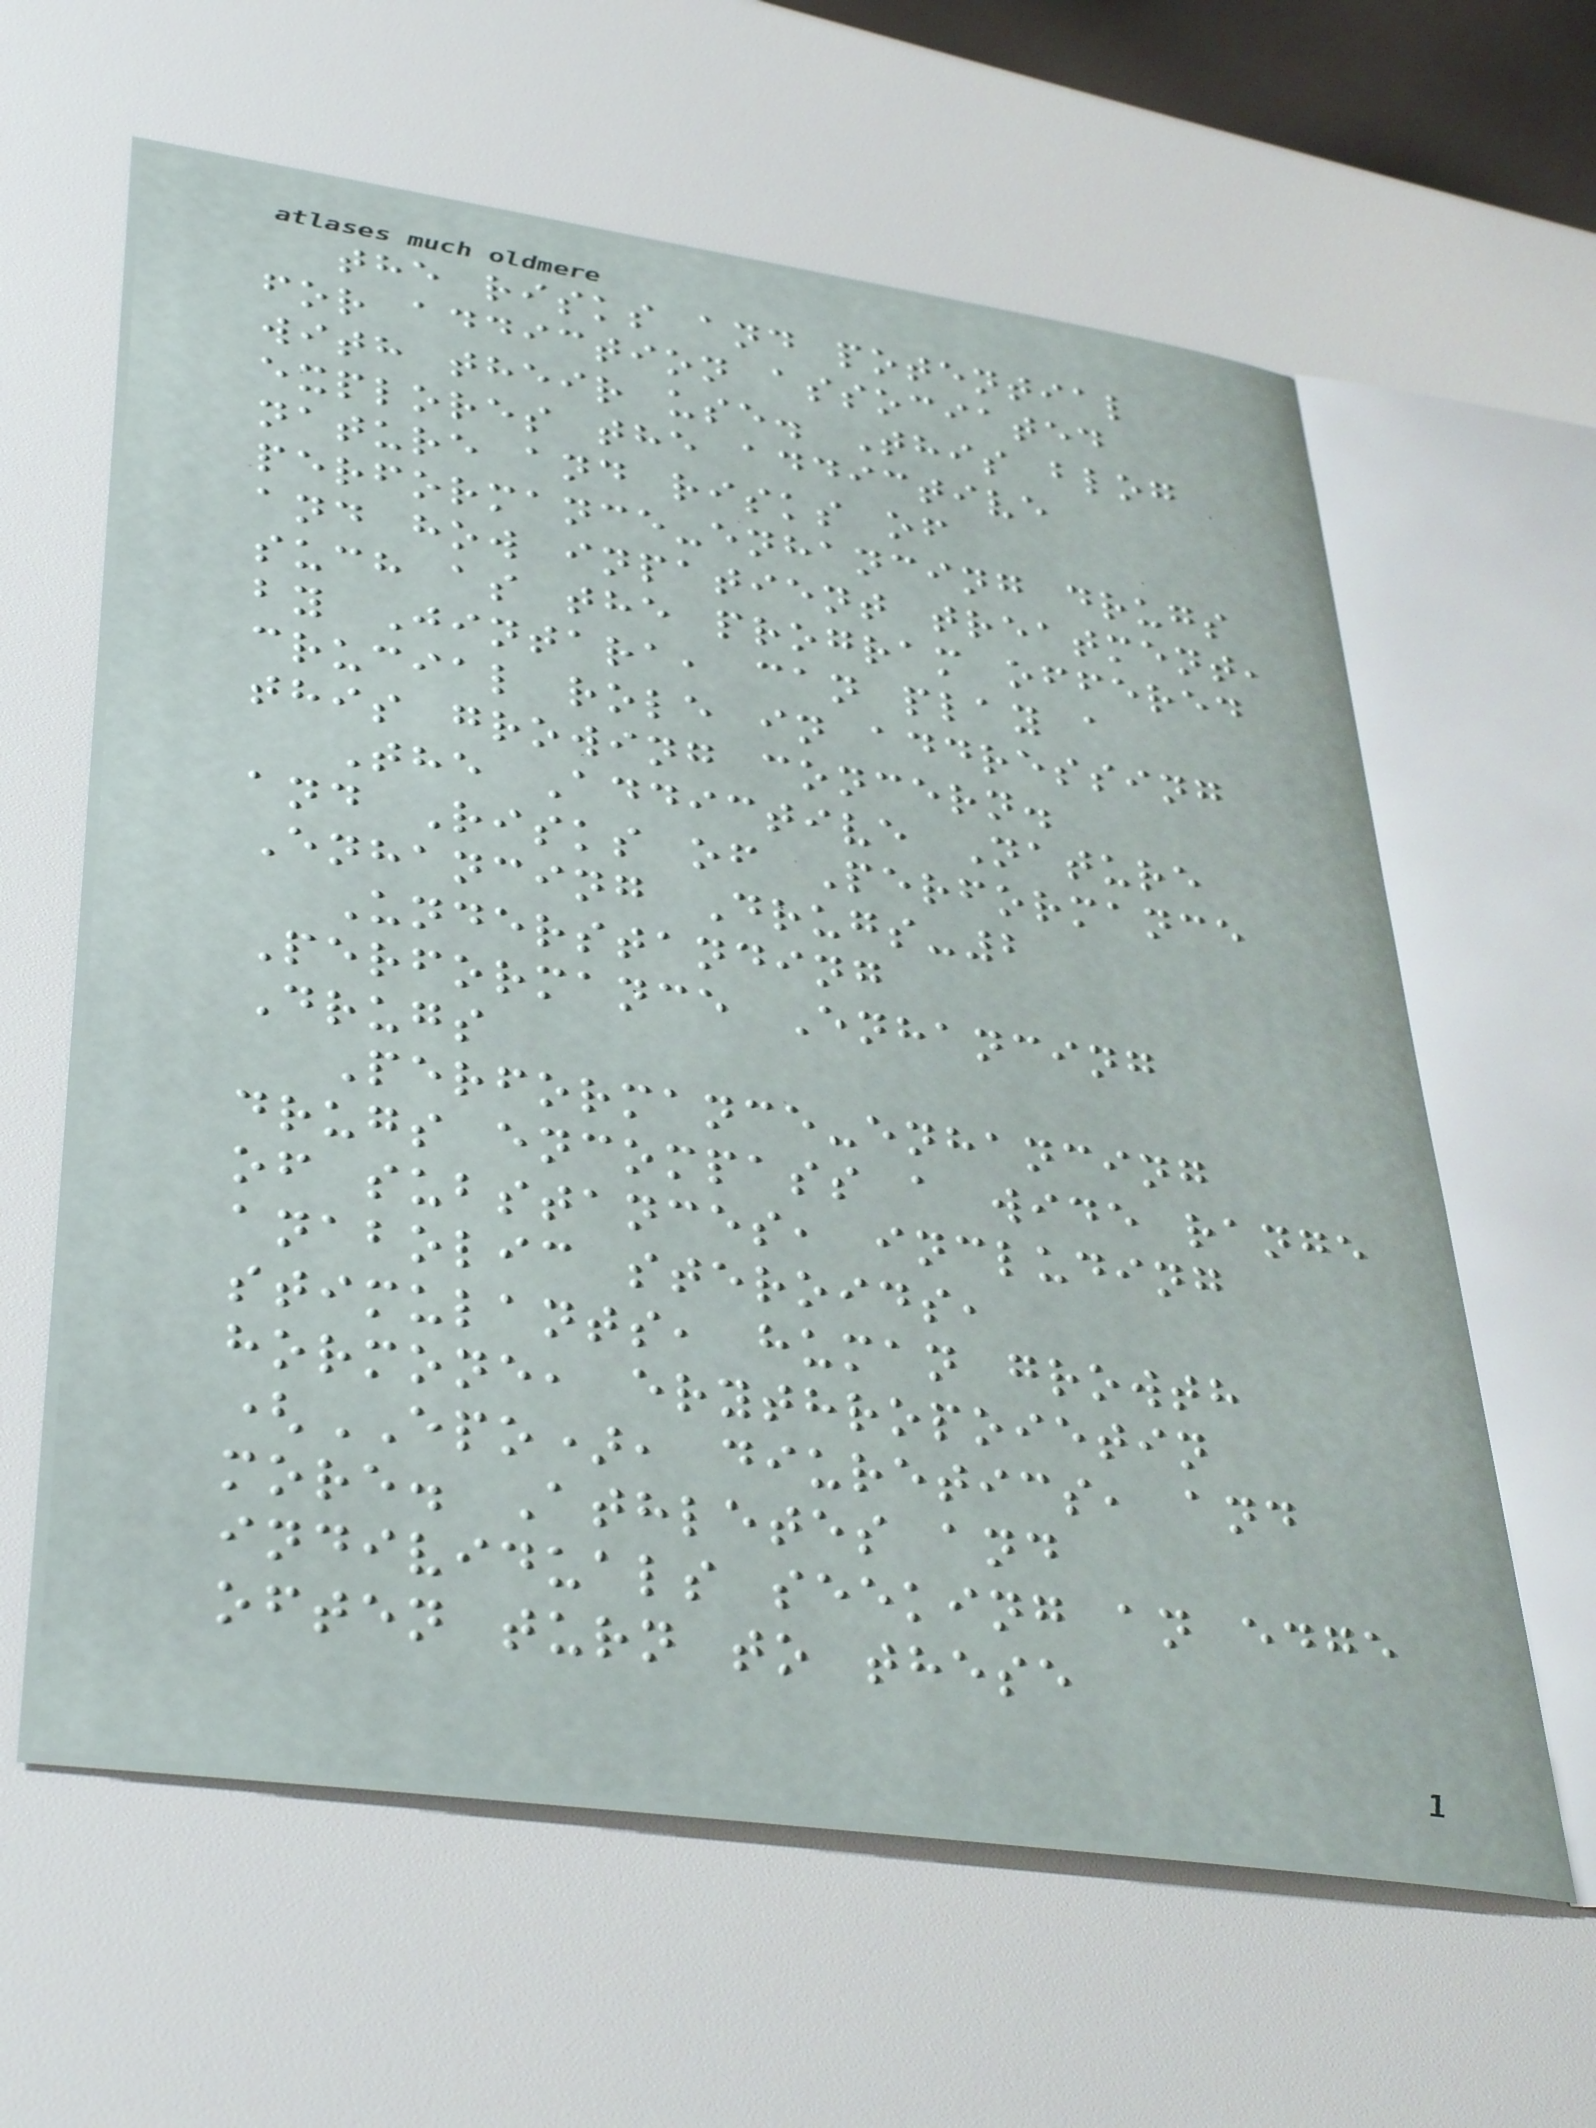the risks and potential
for addiction associated
with their use. This blog
explores the addictive
nature and risks of
performance-enhancing drugs
and how inpatient treatment,
such as the program offered
by Jintara, can play a
crucial role in addressing
this growing concern.
The Addictive Nature
and Risks of Performance
Enhancing Drugs-2
Understanding
Performance Enhancing
Drugs
Performance-enhancing
drugs encompass a wide range
of substances, including
anabolic steroids,
stimulants, human growth
hormone, erythropoietin
(EPO), diuretics, and
more. Athletes and
individuals seeking an edge
often turn to these
